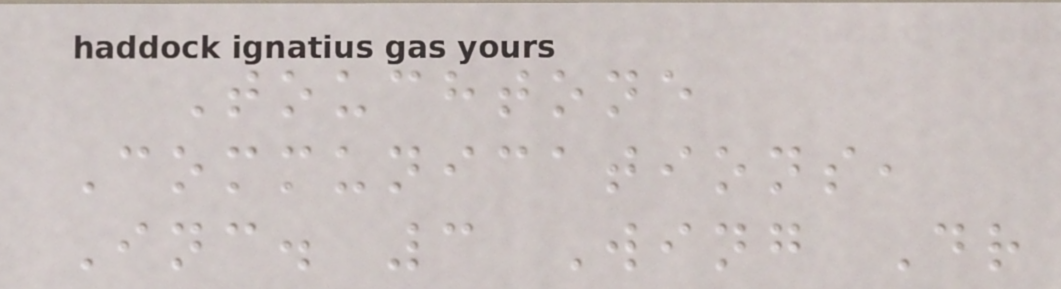Touchtone
Communications,
Inc. 3 Wing Dr
